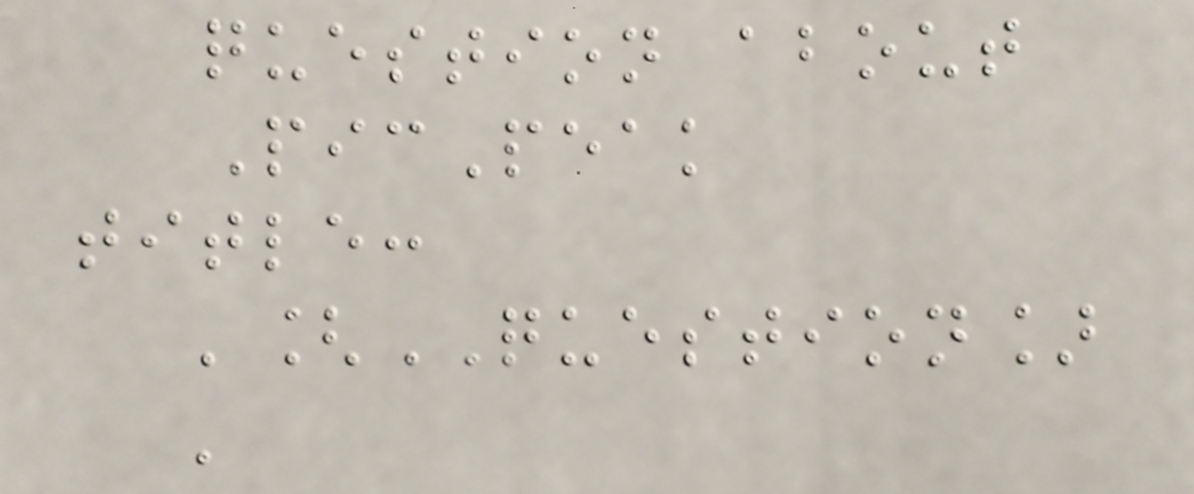question about
PicPeak
title:
'[QUESTION]
'
